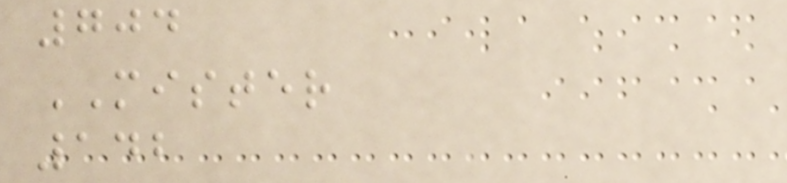704
MISTER
142
